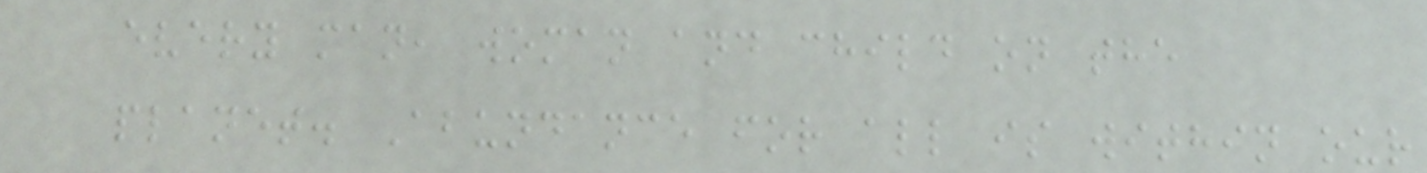every man, woman and child on the
planet. Abundance for all is within our
